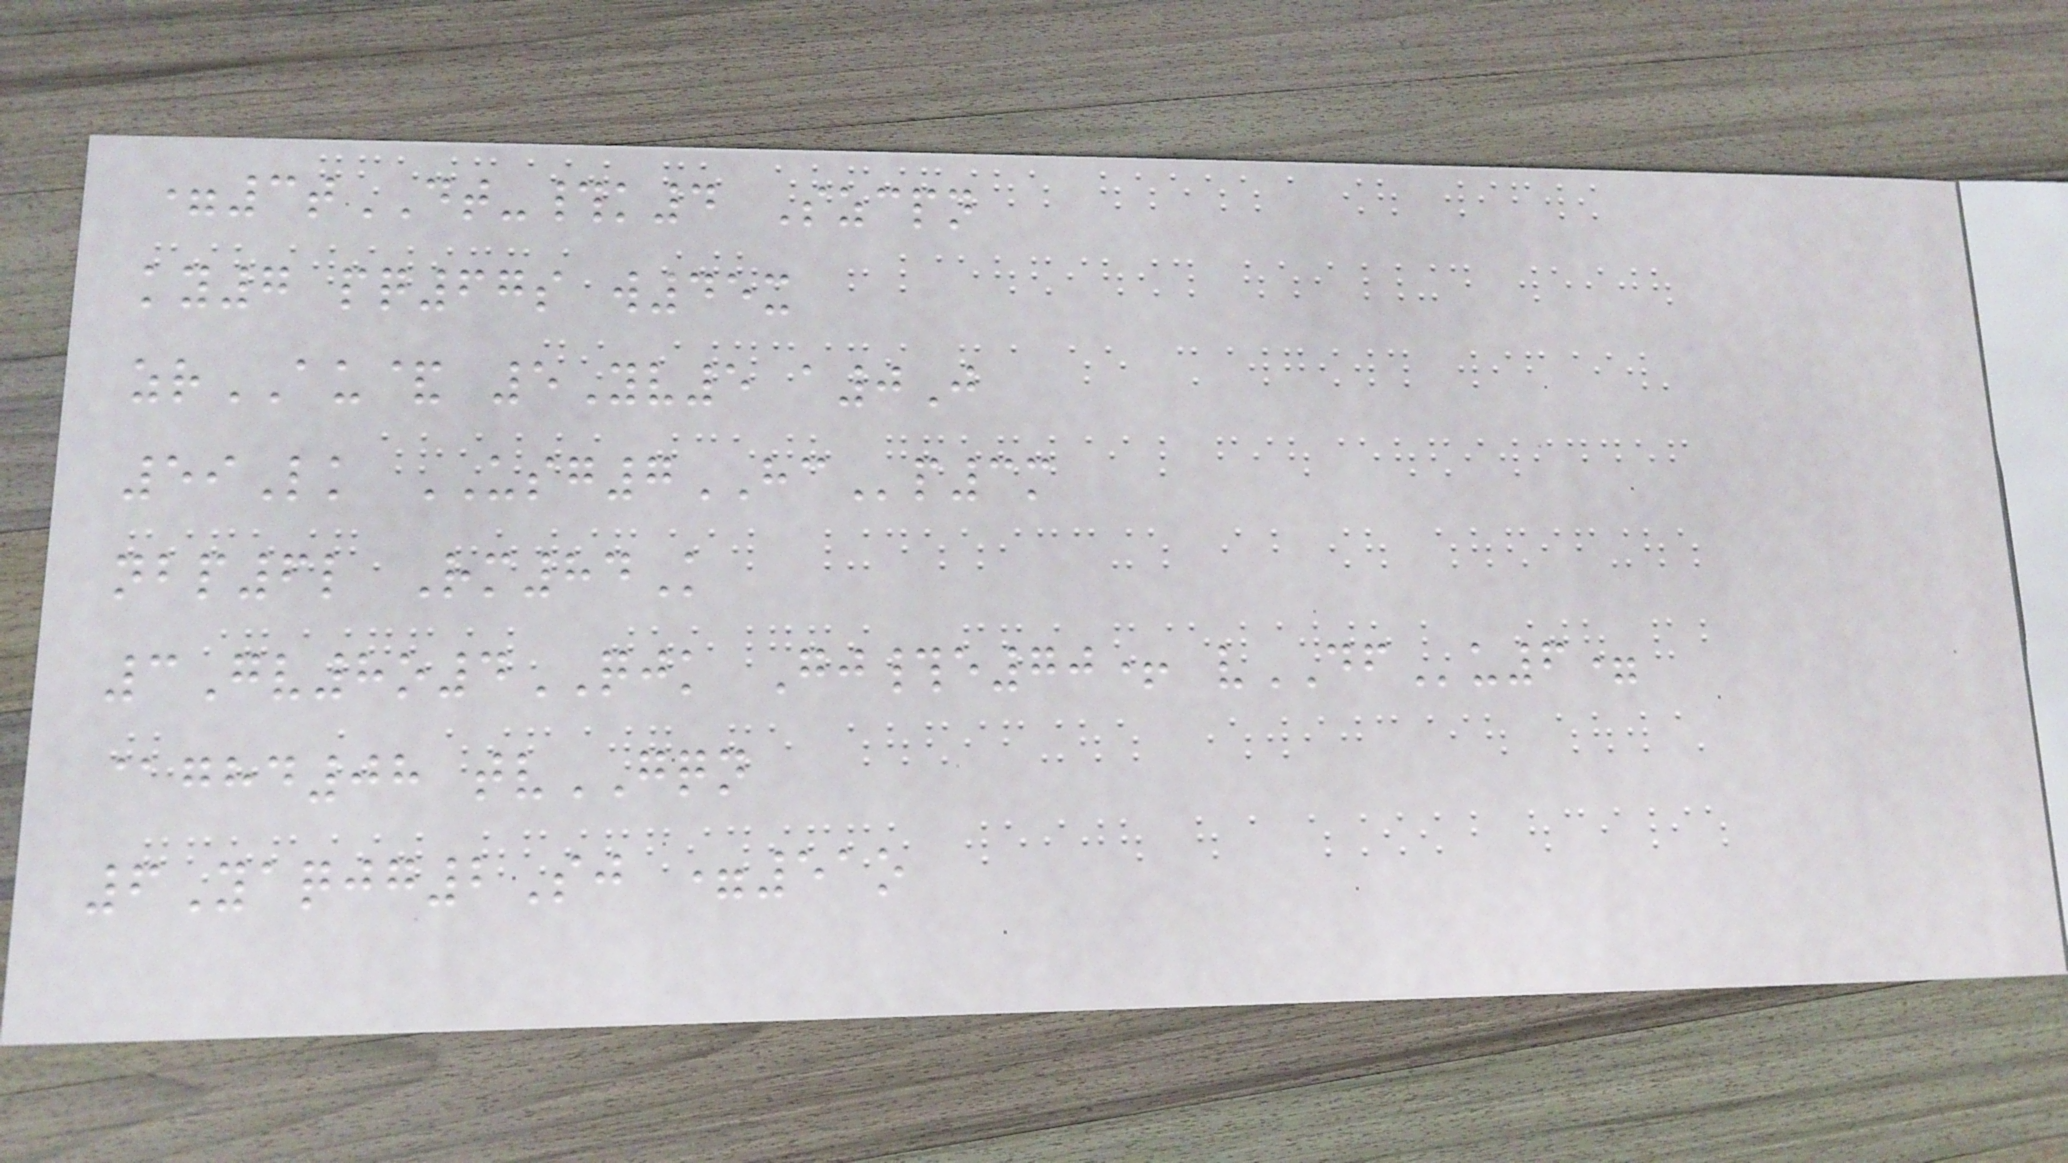=3tDT-#k4 Szcpn
ky7 pq67s w45x
zrAU& 5Yv5 a0J
59Lk USG7HCp3m
nbp6l Rm84K
3Gv8o4QJK Gj#e70+ vDFu6=
@ghd08 tvGQN
6Yaqjg2Sj =51o
